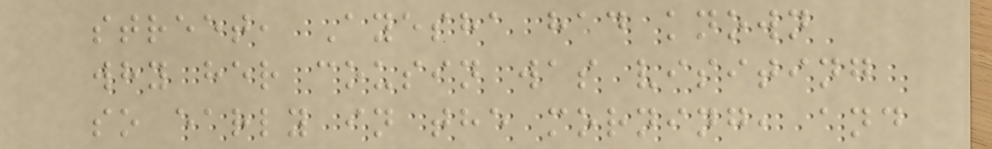street, Ayesha had known
why her cousin was visiting
so early in the morning, and
